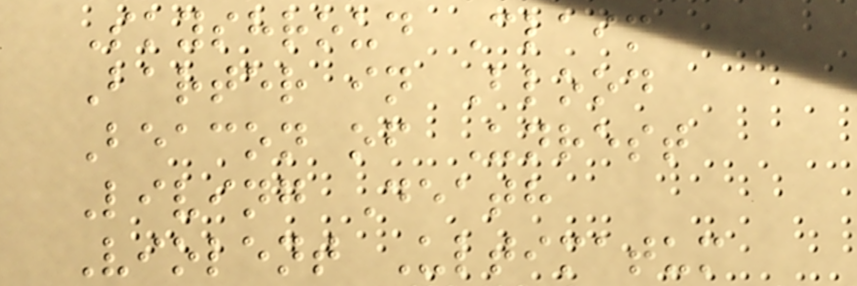Skyshroud Claim
Barter in Blood
Beacon of Unrest
Living Death
Violent Ultimatum
